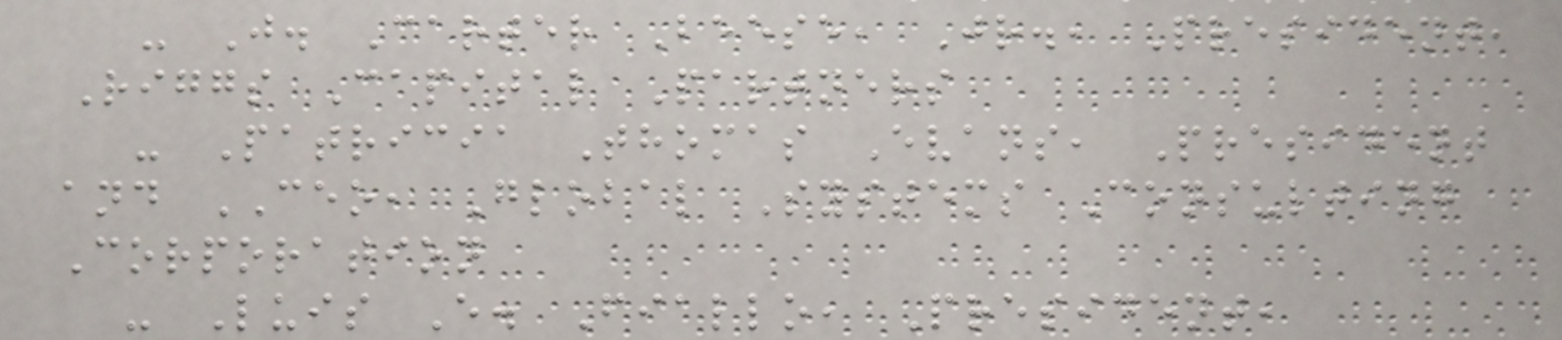- J. Carter Beese, Jr., President,
Riggs Capital Partners
- Patricia Thomas Evans, President
and CEO, Global Systems Consulting
Corporation
- Luis E. Fiallo, President,
